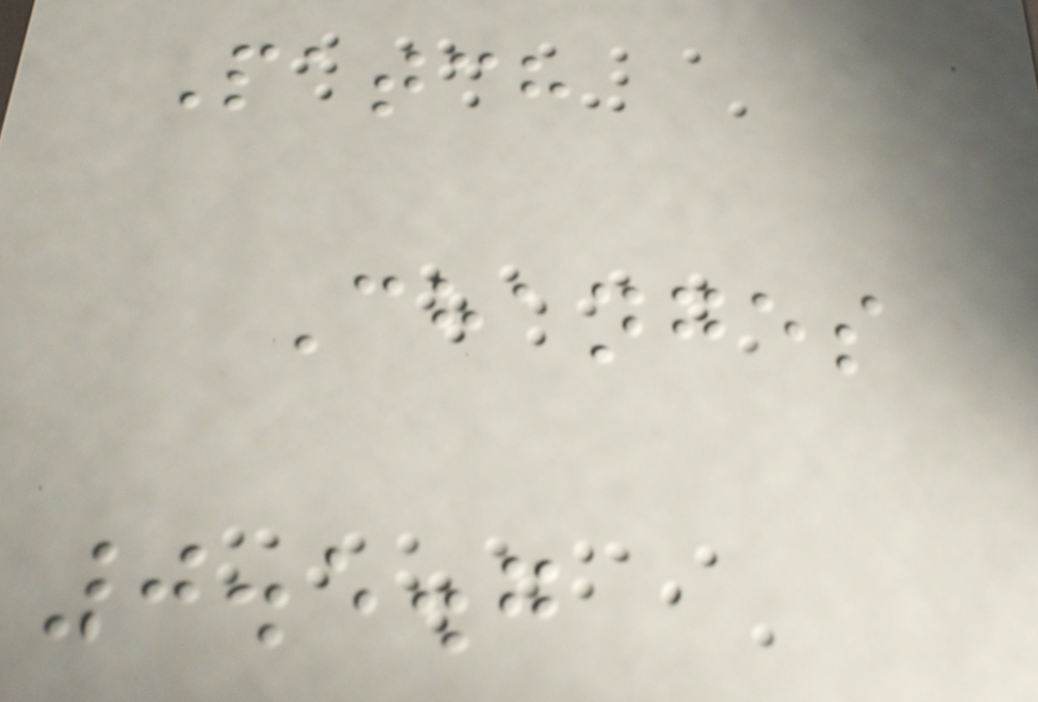Patch
Changes
0.5.7
